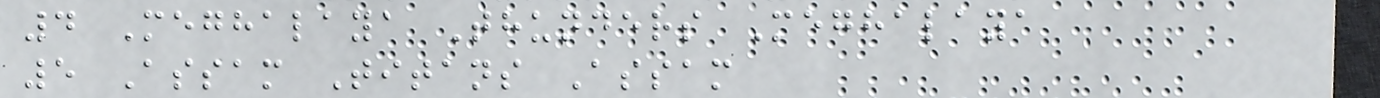4 Meghalaya Thunders Meghalaya
5 Assam Titans Assam
